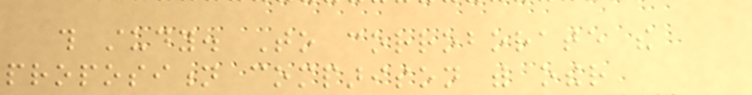this study. To corroborate the
proposition comparison with other
